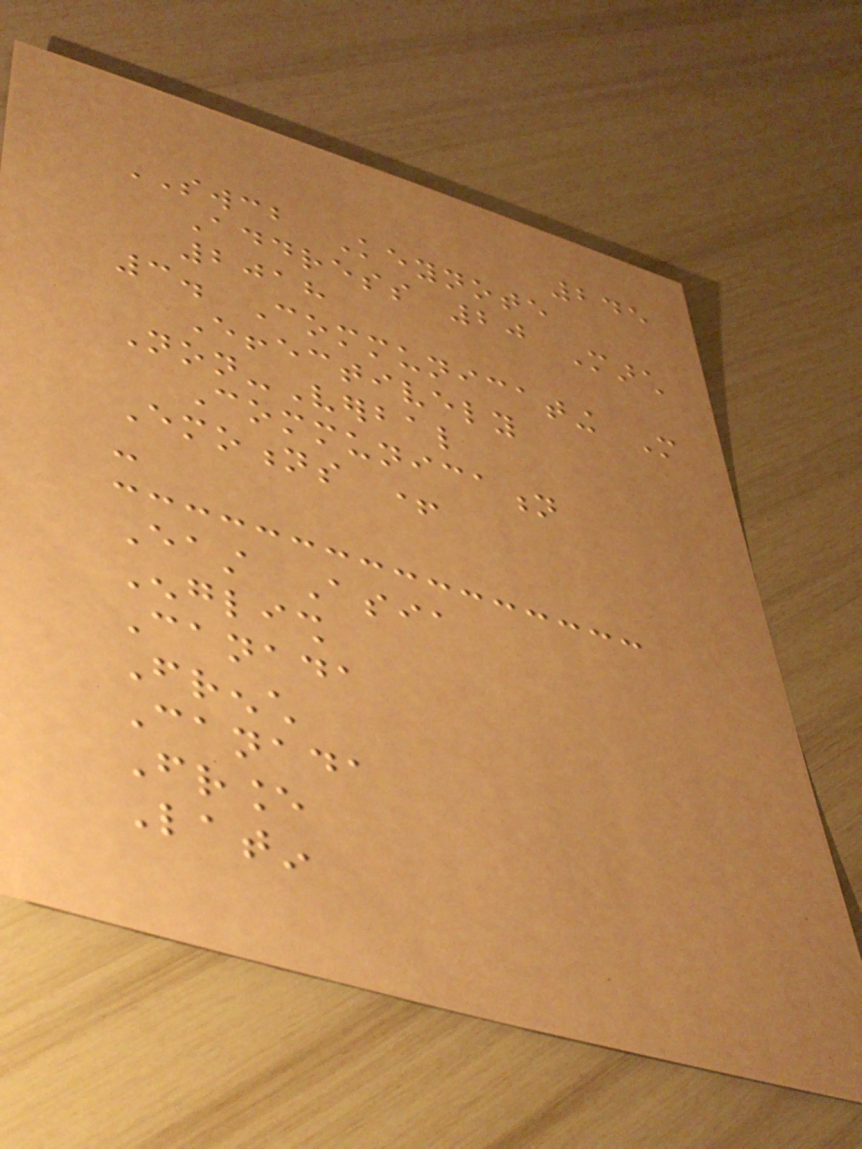245
SWCB Keynote
Address 20 March
2018
3. Communicating More
Effectively
Non-Verbal
Communication
Emotions +
-
East Asia
English
Canada
French
Canada
France
Latin
